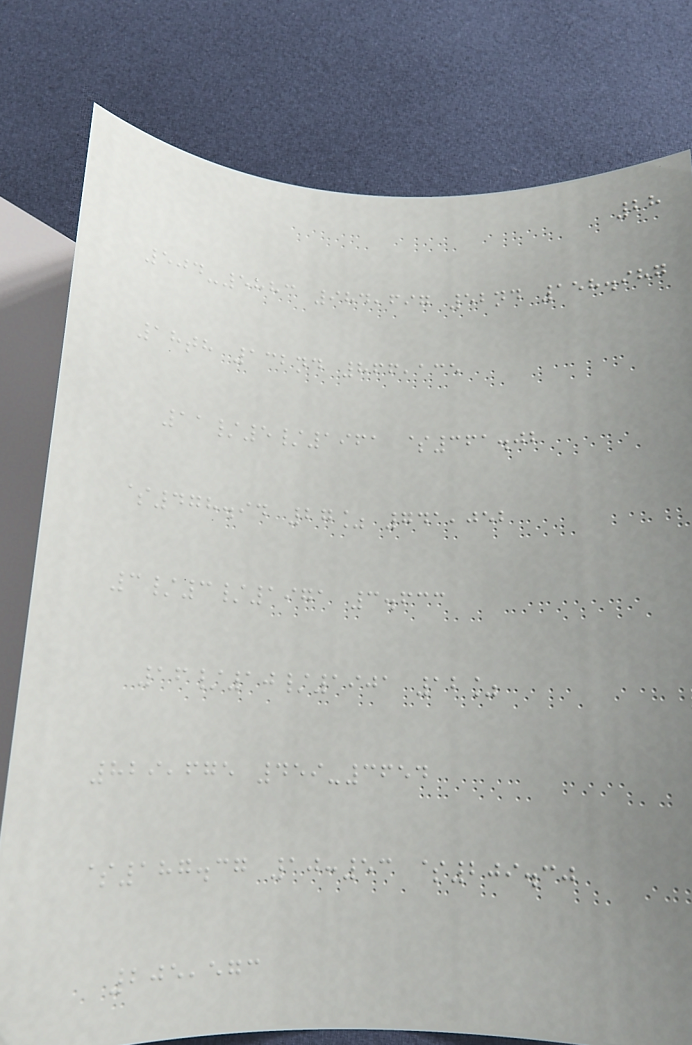28
504-5883 984,697 52nd 158.987
18th 132nd 866,135
11/5/1961 $361.02
$478.94 27% 741,052
3/3/1971 3.633
16/10/1901 12%
829,675 459-3654
$187.37 10:53 $209.30
205,573
